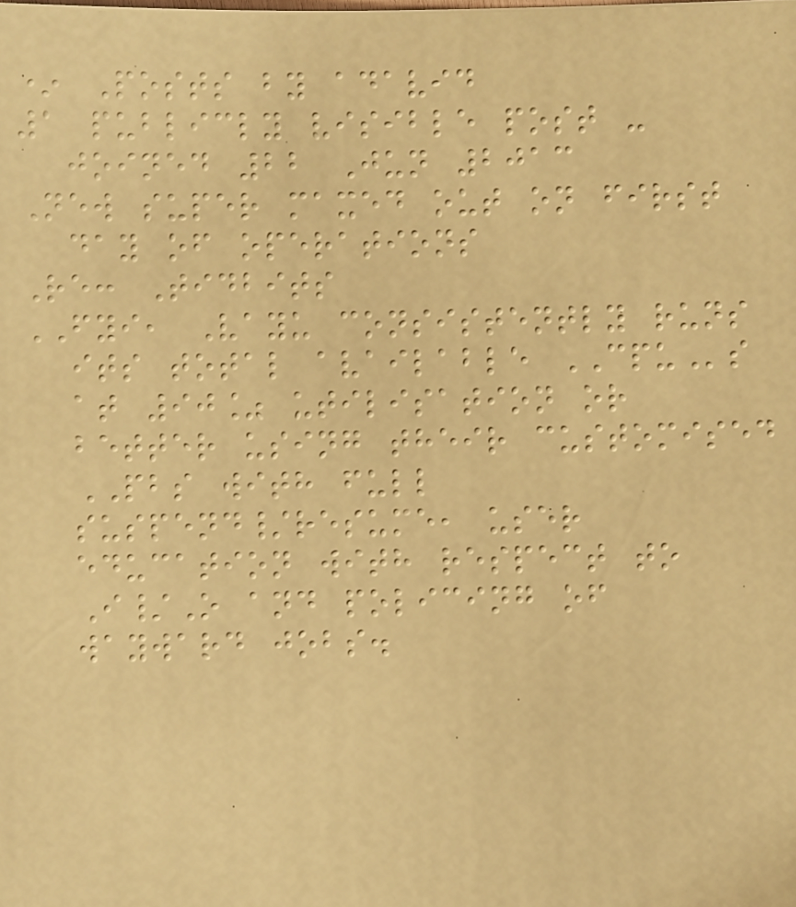* Posts by adavid
1 publicly visible post -
joined 22 Jun 2013
New super maxed out on first
day of operations
Re: Tidbits
FYI, Vayu consistently runs
its total available CPUs
at 90% utilisation or
better using their customised
PBS with full
suspend/resume, user
education with respect to
I/O and policing of
wayward jobs.
